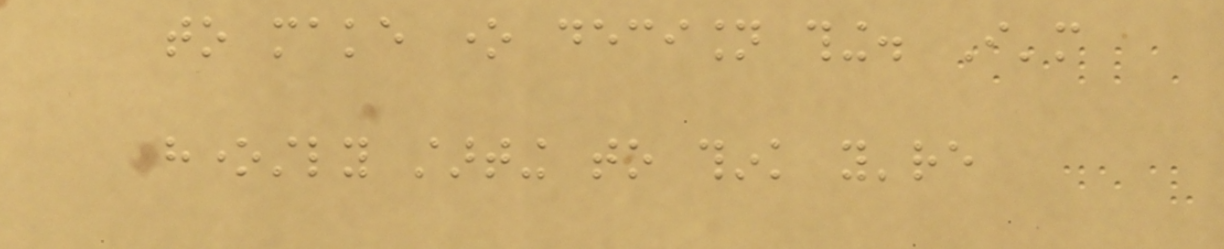to make one decision thing. I'm
honestly starting to think you're
